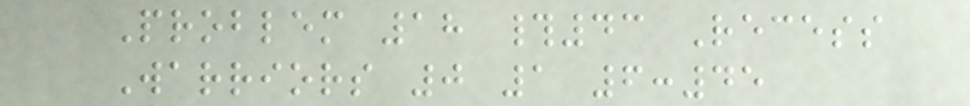Problem 18 #43 Recess
Warriors 0 1 6:45
